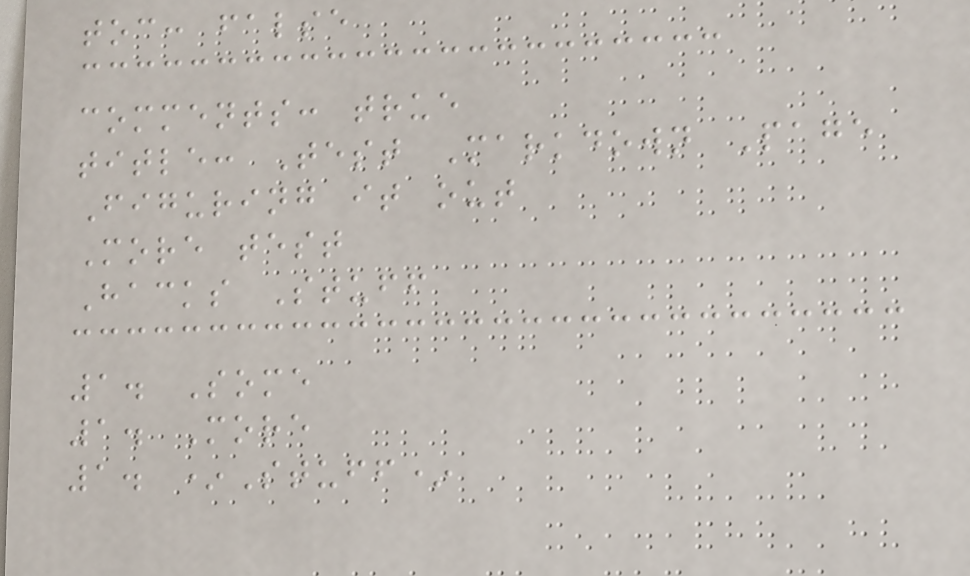toc: false
comments: true
title: Test Markdown Page
Figuring it out
More test
Hacks Stuff
1. Some
1. More
1. *Stuff*
